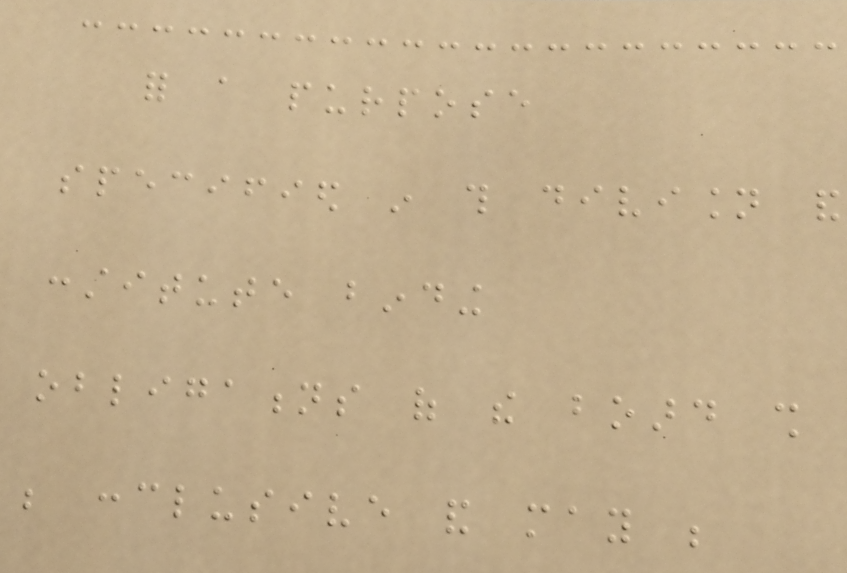for a purpose
specified in this division and
constitute binding
obligations of the board shall
be conclusive and may be
